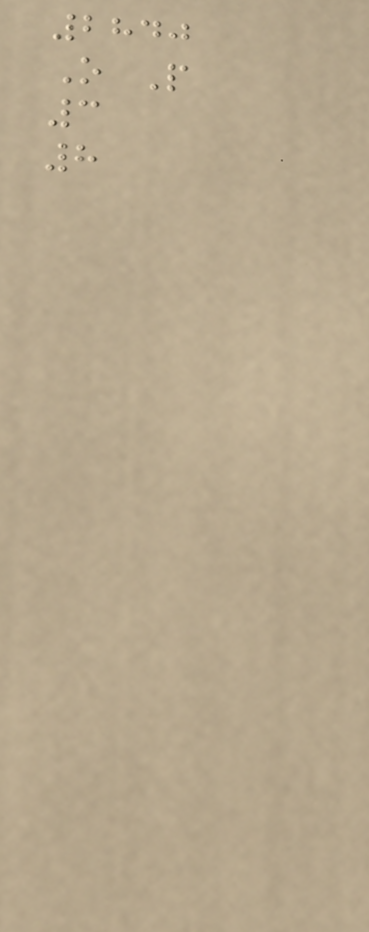2840
O P
3
8
